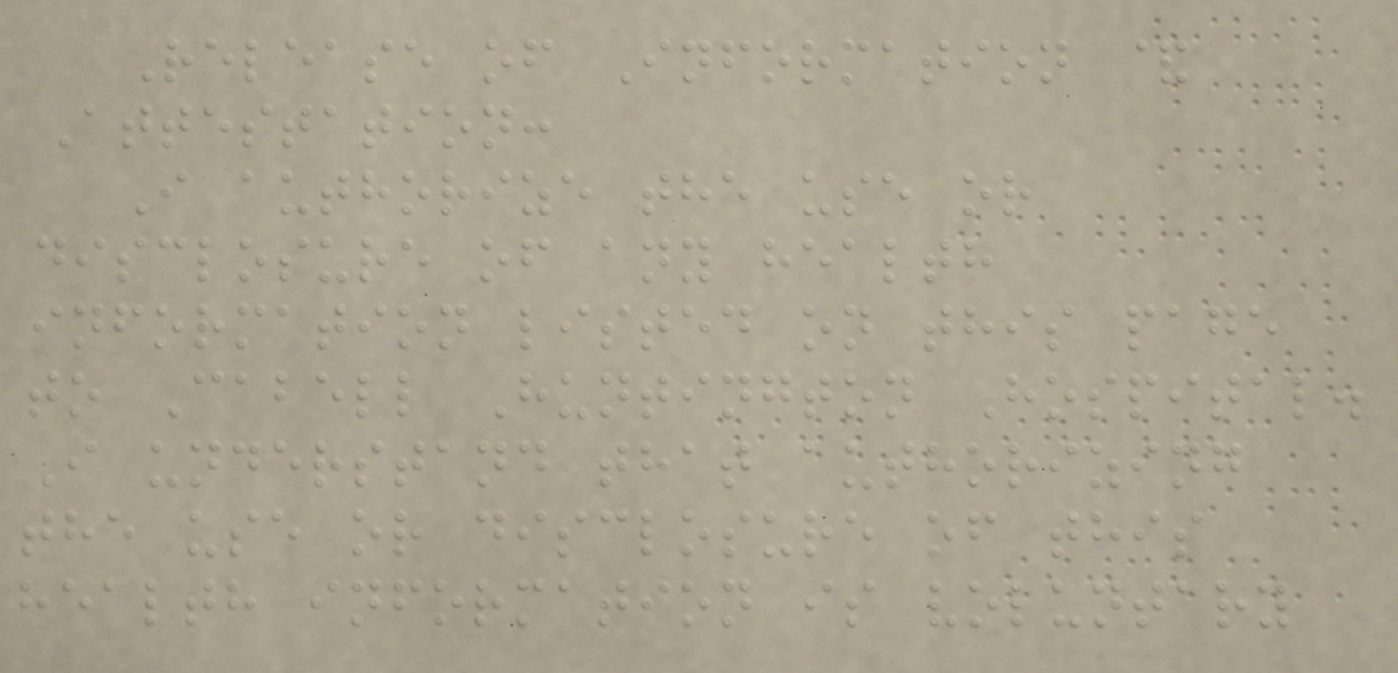Release of Information &
Attestation:
I authorize the use or
disclosure of any health
information listed on this page
to Cabell Huntington Hospital.
I understand that authorizing
the use or disclosure of this
health information is voluntary
